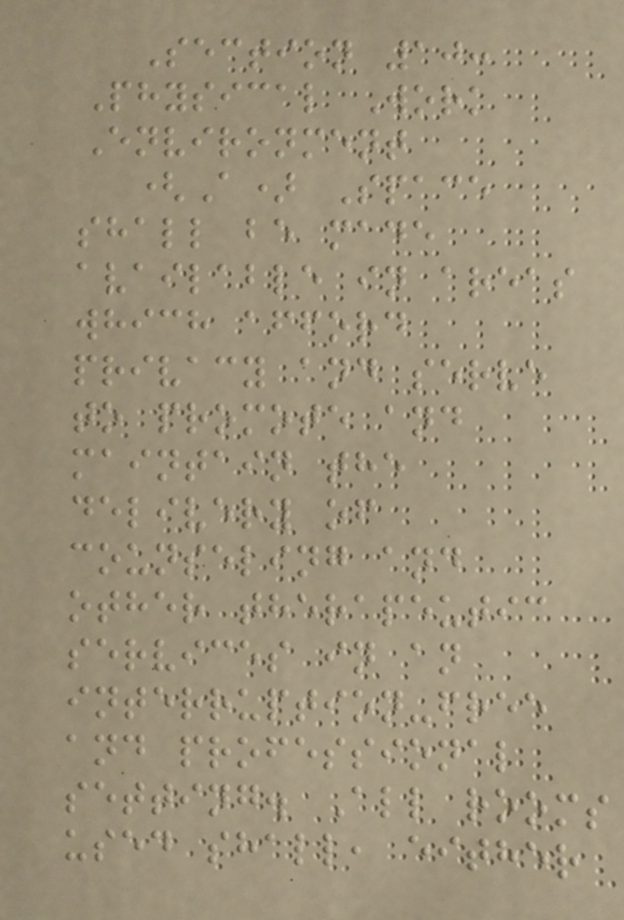Section 10:
Physical Work
Environment
(A) Space
shall be made
available in areas
which afford
privacy and serve
to promote and
maintain the
delivery of
counseling and
other therapeutic
services in an
interruption-free
and professional
setting. All rooms
used shall, either
